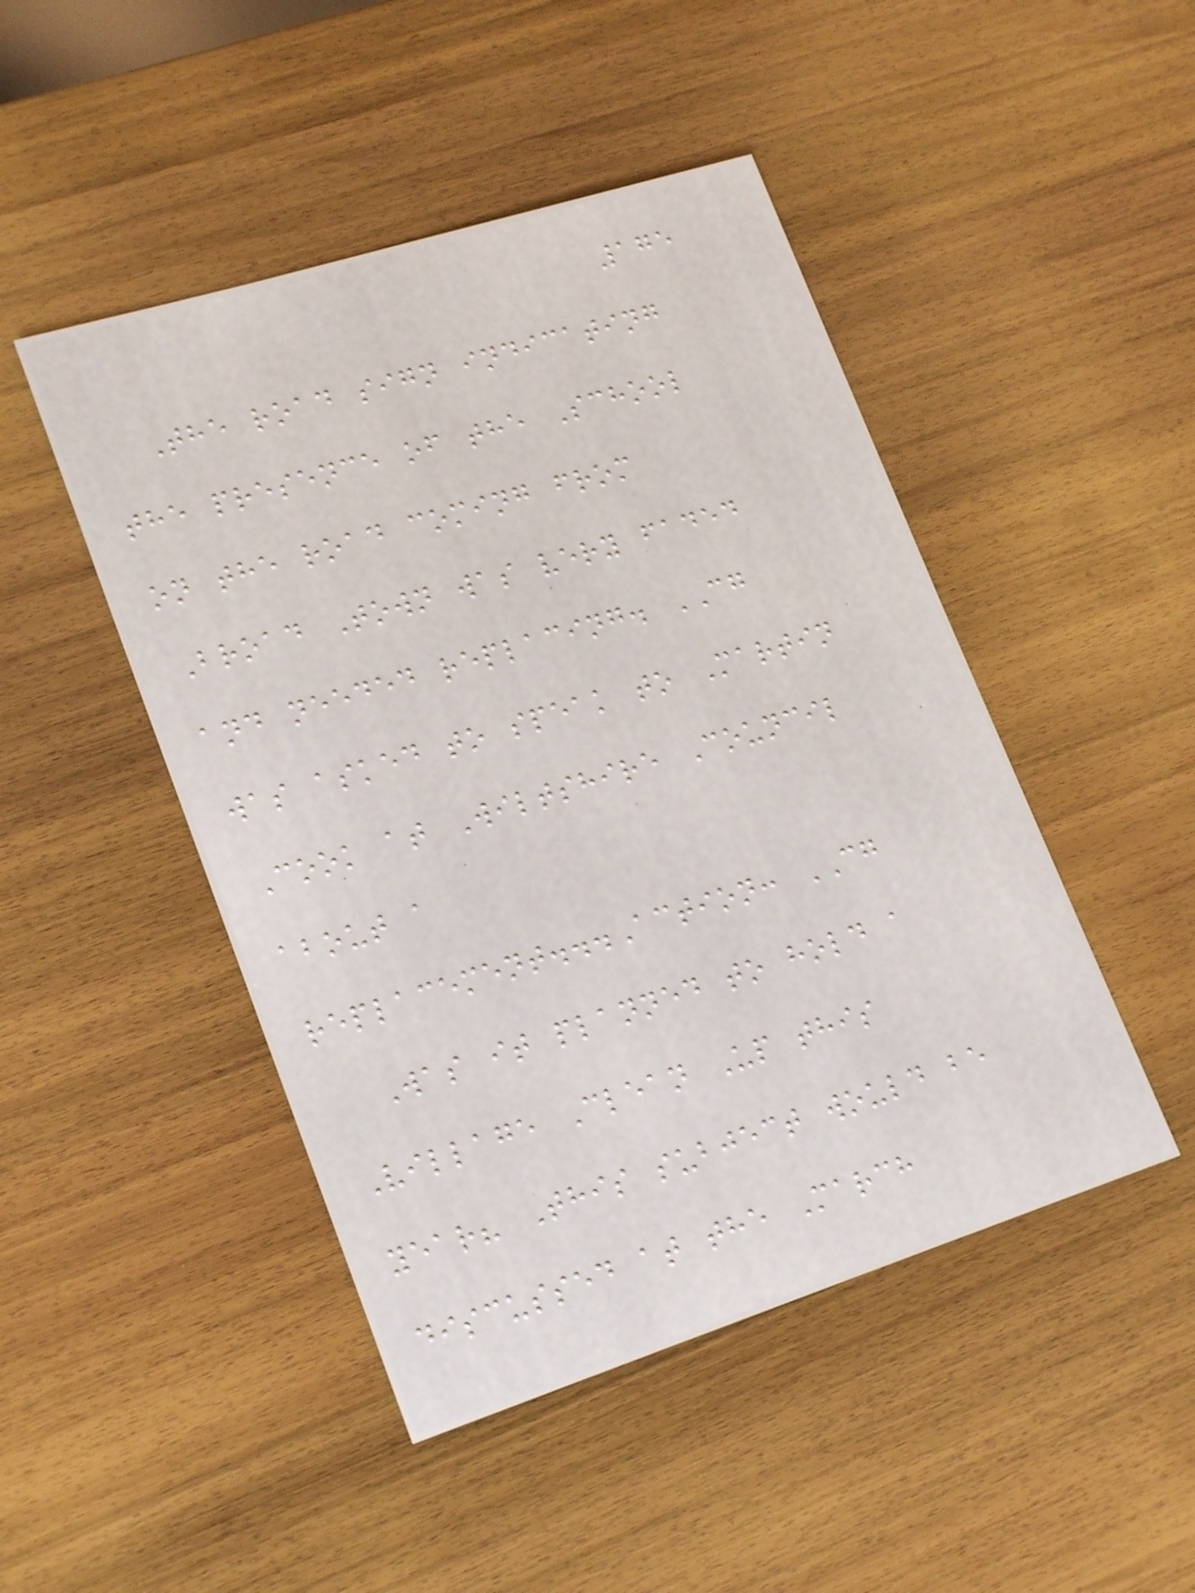175
The road sign indicating
the presence of the School
on the road coming from
Broad Town was very faded
and needed replacing. CG
was asked to speak to Martin
Cook at Wiltshire Council
about a
replacement...Action: CG
Was it planned to hold a
Village Clean Up this
year? This subject would be
discussed at the March
